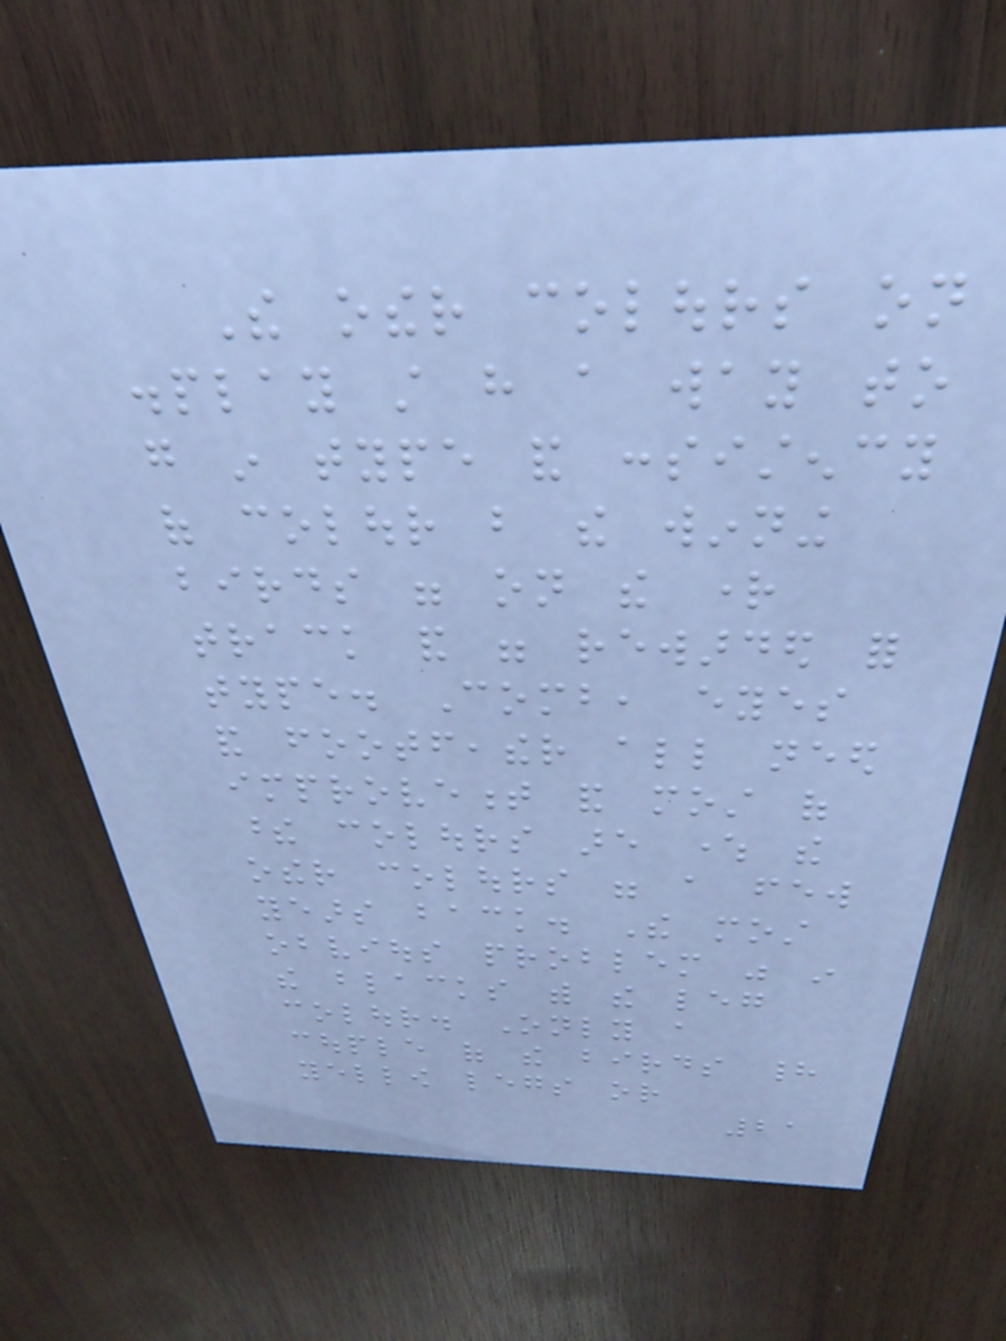The other colours on
display still have a way to
go in type and consistency
of colour but the winning
birds were on the right
track and were rewarded for
type. Comb, eyes
and footfeather all need
improvement and most of
these colours are where the
other colours were a few
years back. The most
obvious problem was in
the blacks with the leg
colour. Only a
couple of the birds had
yellow legs or
21
